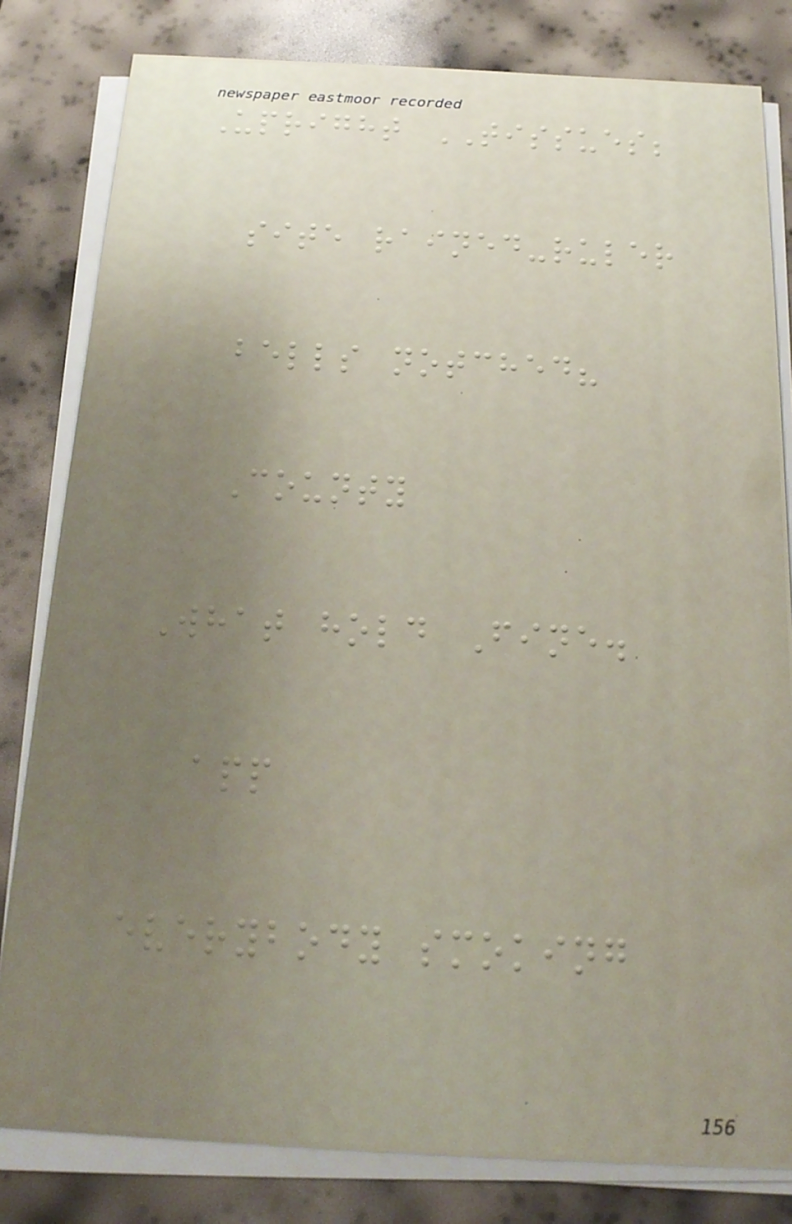Upright TISSUES;
site rained-ruler
bells notched?
County
What hold Fine.
app
everybody smoking
